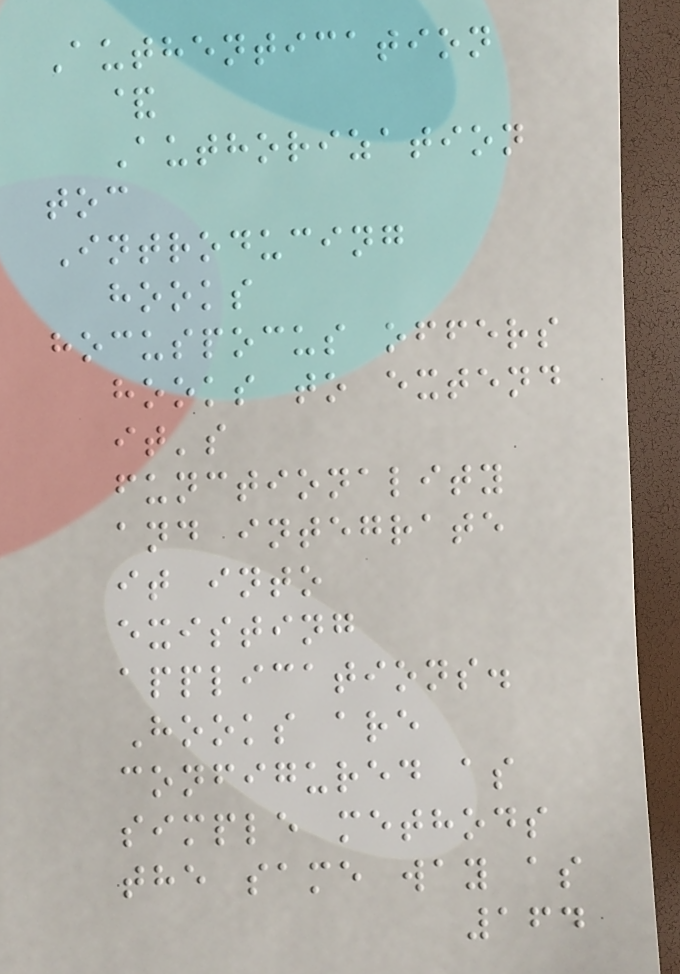Authentication
&
Authorization
toc
Introducing
hooks
hocuspocus offers
hooks to extend
it's
functionality
and integrate
it into
existing
applications.
Hooks are
configured as
simple methods
the same way as
164
